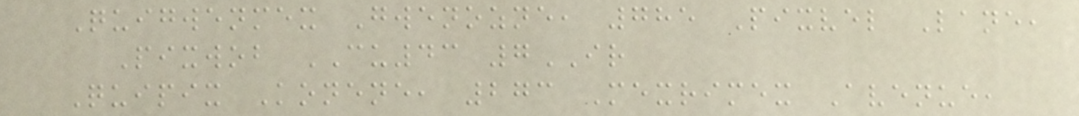Quigwenmex Gwenozne, 785 Pixvel Lane,
Pixwob CU43 7IR
Quipix Konene, 273 Mexrimex Avenue,
